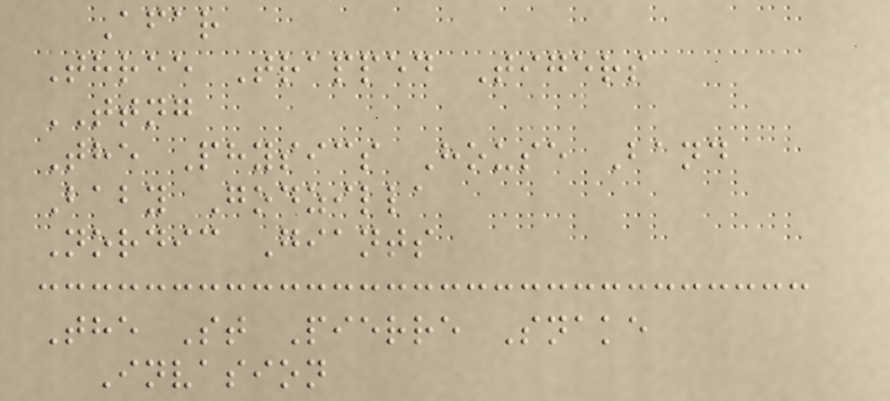Afar
Three Trapped Tigers
TTNG
The Physics House Band
Baby Godzilla
Nordic Giants
The St Pierre Snake
Invasion
